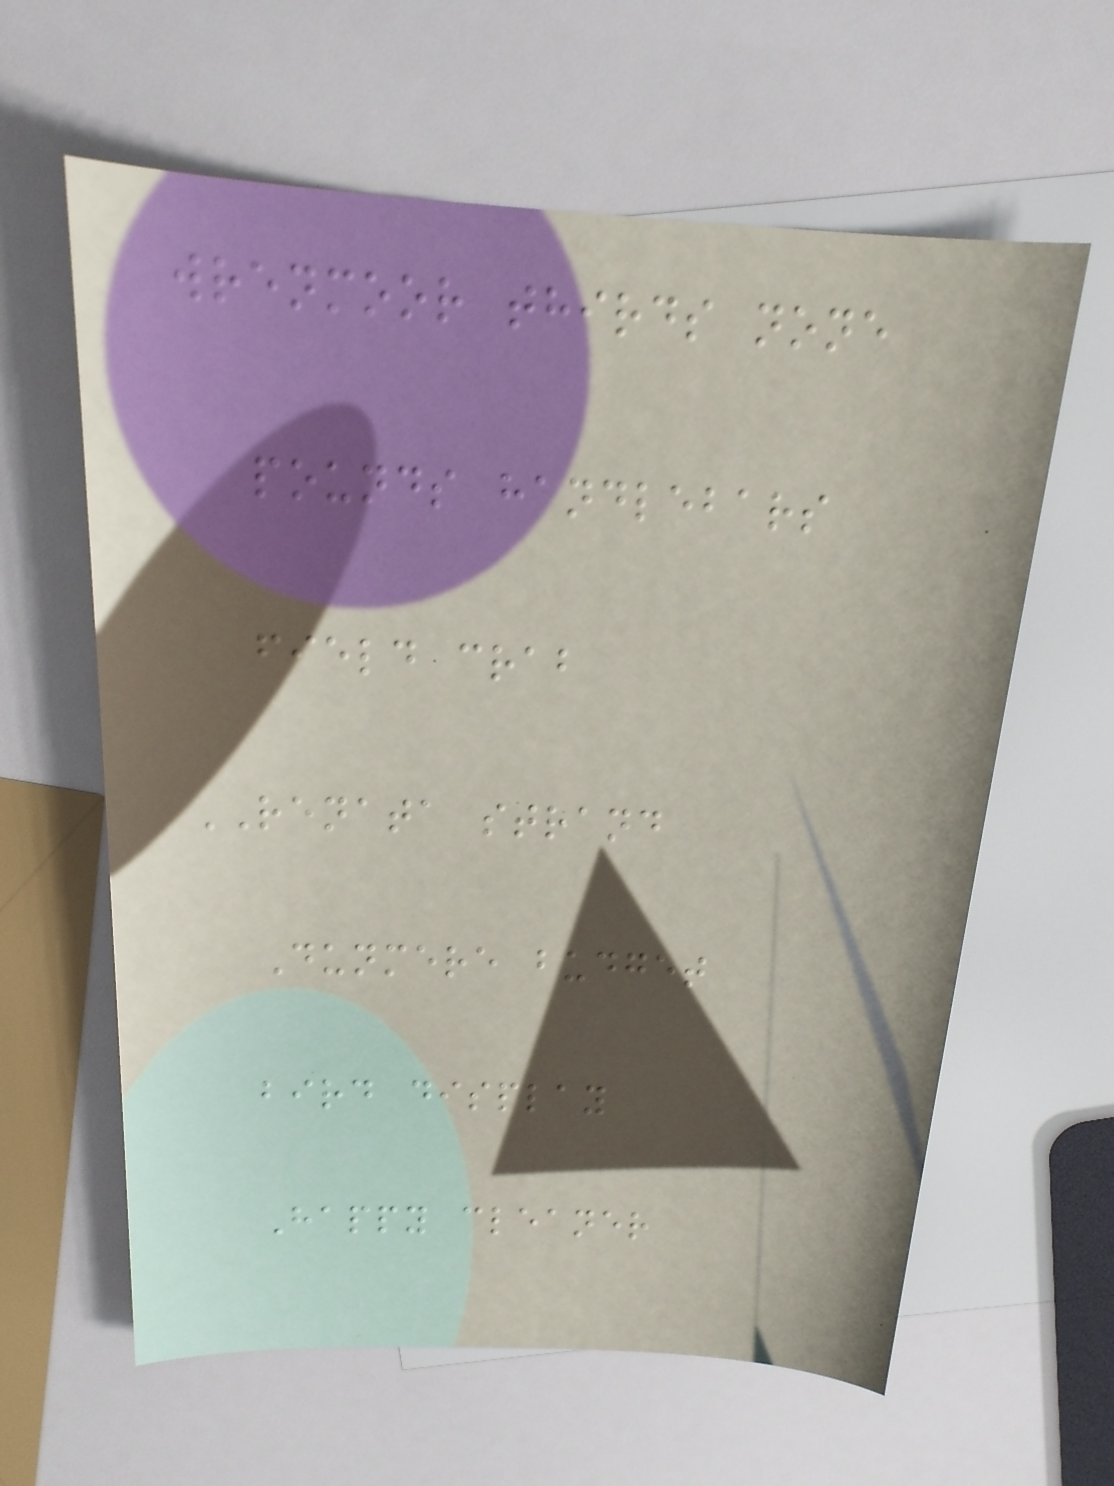wrenmoor thirds none
pounds handlebars
field crab
RENATA strand
Dunmere budget
bird display
Happy cleaner
